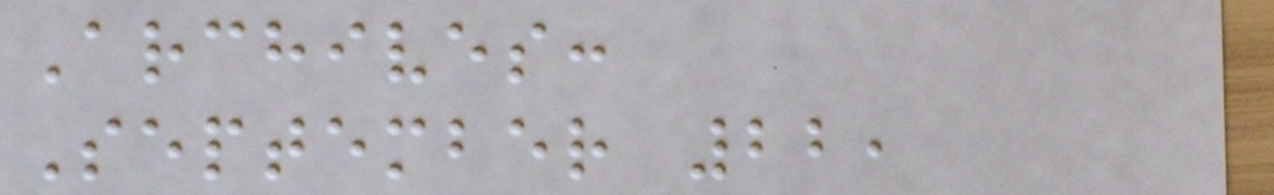Archives:
September 22,
